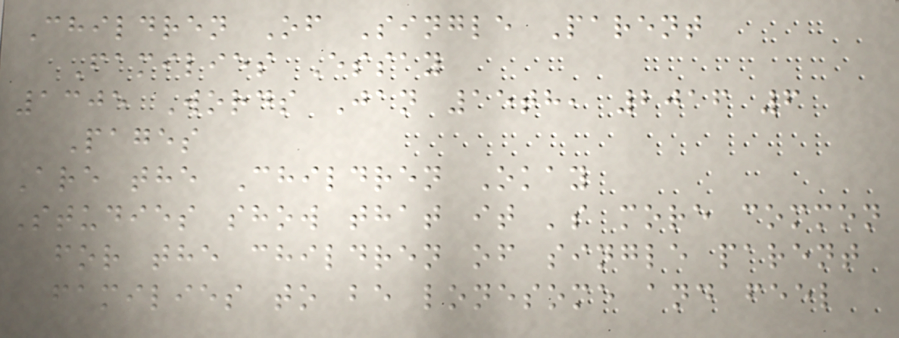Children Of Single Parent
Families Essay
1305 Words Jan 15th, 2016 6
Pages
Are the Children Okay
Studies show that it 's more common
for the children of single parent
families to be lonesome and feel
